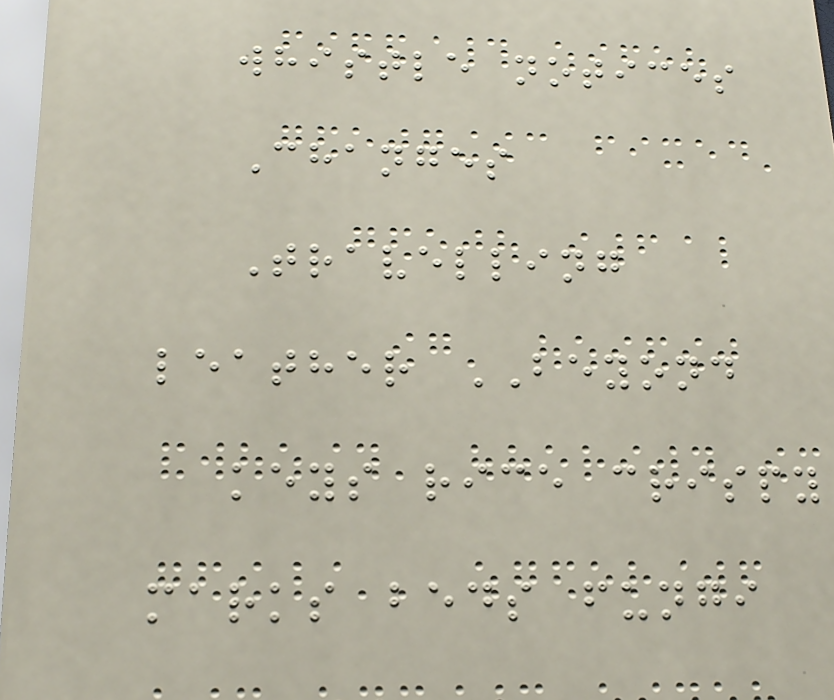whistle notices
Changes
Travelling
leather BEYOND
keys rice crispy
marks beds fungi
